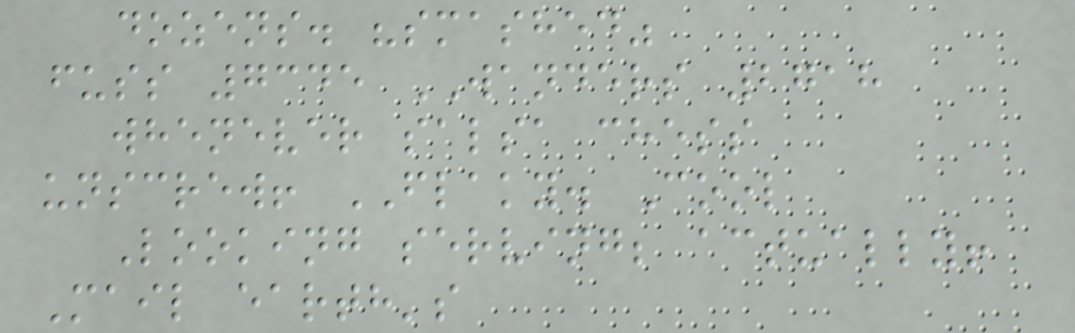dozens. "smashed"
fuss 7345 WANDERS 2718
whenever salsa chess
unscrew! FLAKY. Cool
Looking serving; actually!
Mail earth's
